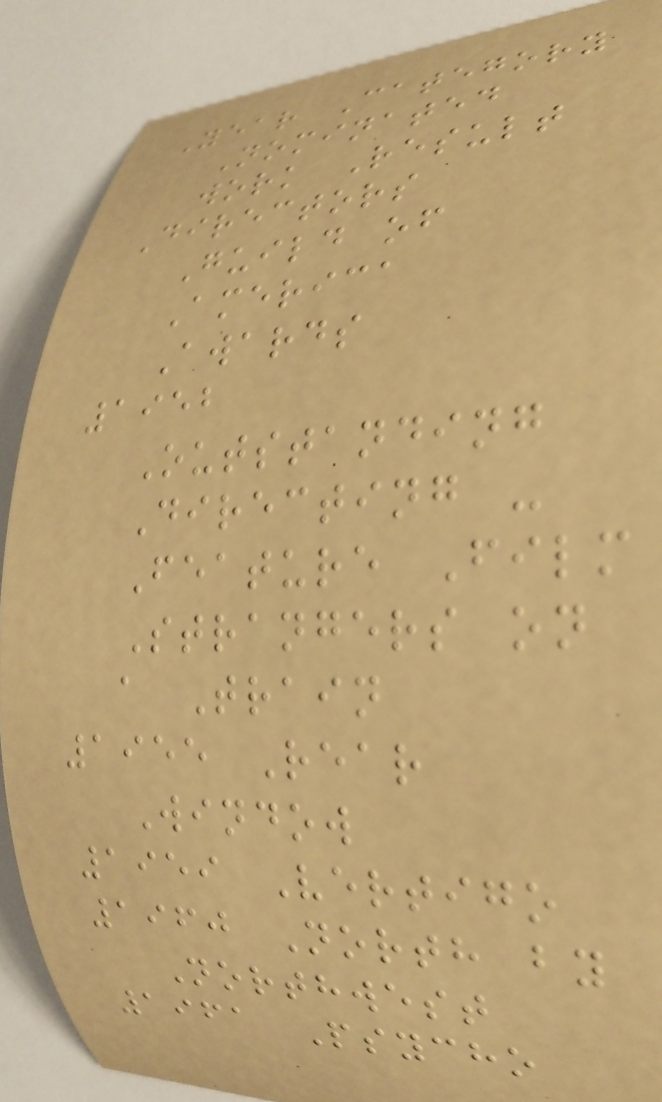Year Category
Nominated
work Result
Directors
Guild of
America
Awards
1952
Outstanding
Directing -
Feature Film
Strangers on
a Train
1955 Rear
Window
1959 Vertigo
1960 North by
Northwest
1961 Psycho
